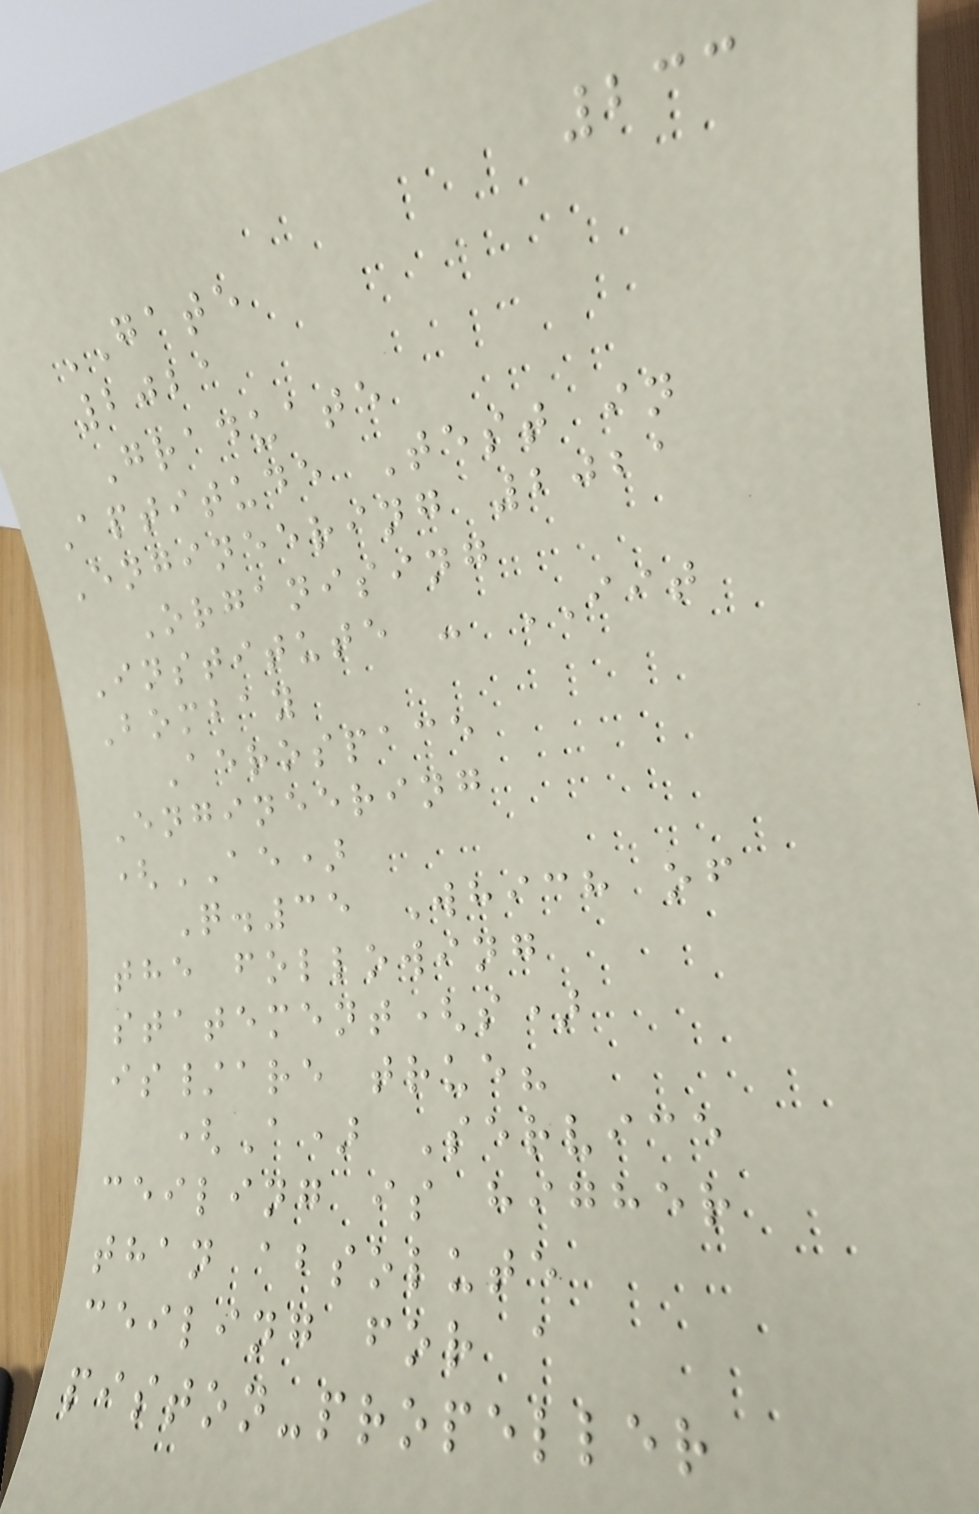233
GATE
2021
Graduate
Aptitude Test in
Engineering 2021
Organising
Institute - IIT
Bombay
Aerospace
Engineering
(AE)
Q.35 Which of
the following
statement(s)
is/are true?
(A) Service
ceiling is higher
than absolute
ceiling for a
piston-propeller
